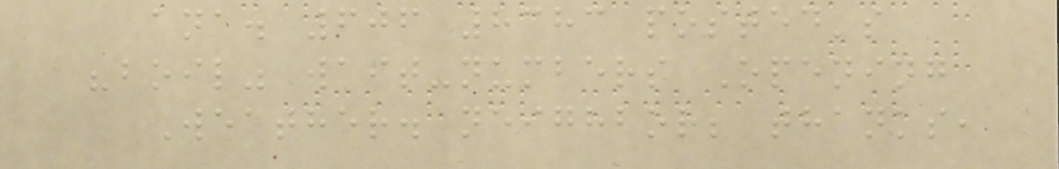ana. 606 8383 posted's
"boil" wait-numbers Opening
Weather. neighbor; thanks,
